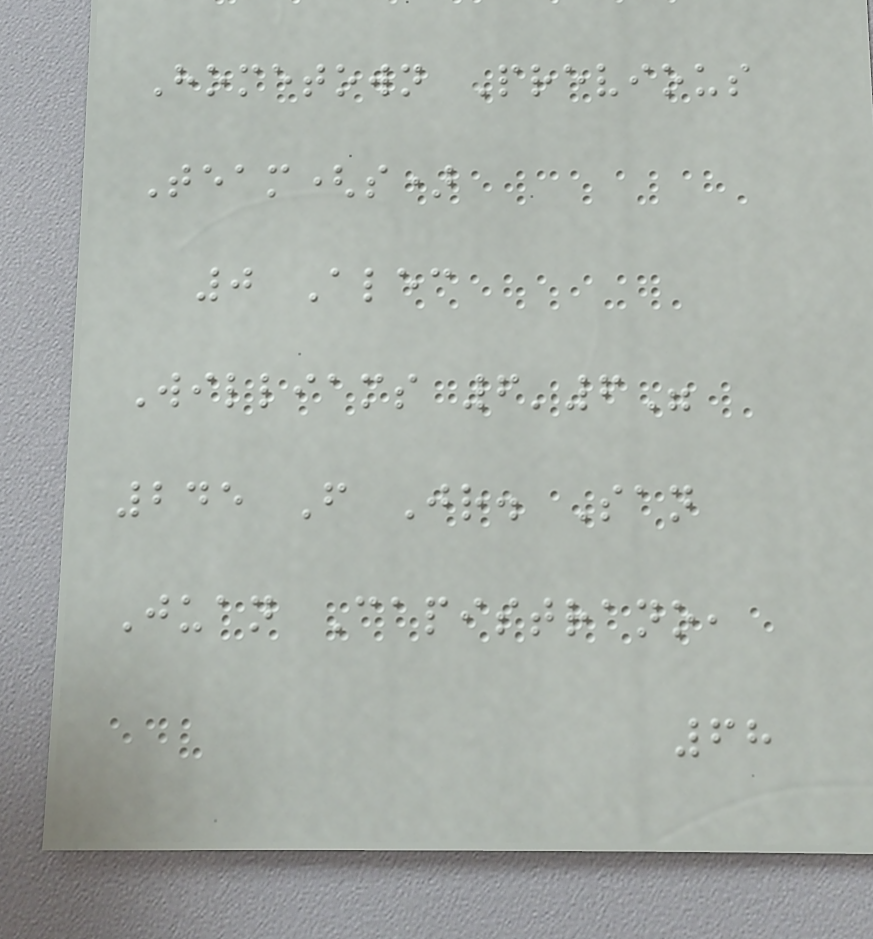Hometown Previous
Team(s)
0 Alec
Williams 6'6"
245 F Jr. San
Juan Capistrano,
68
